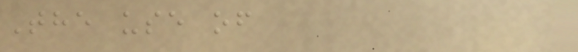The use of
